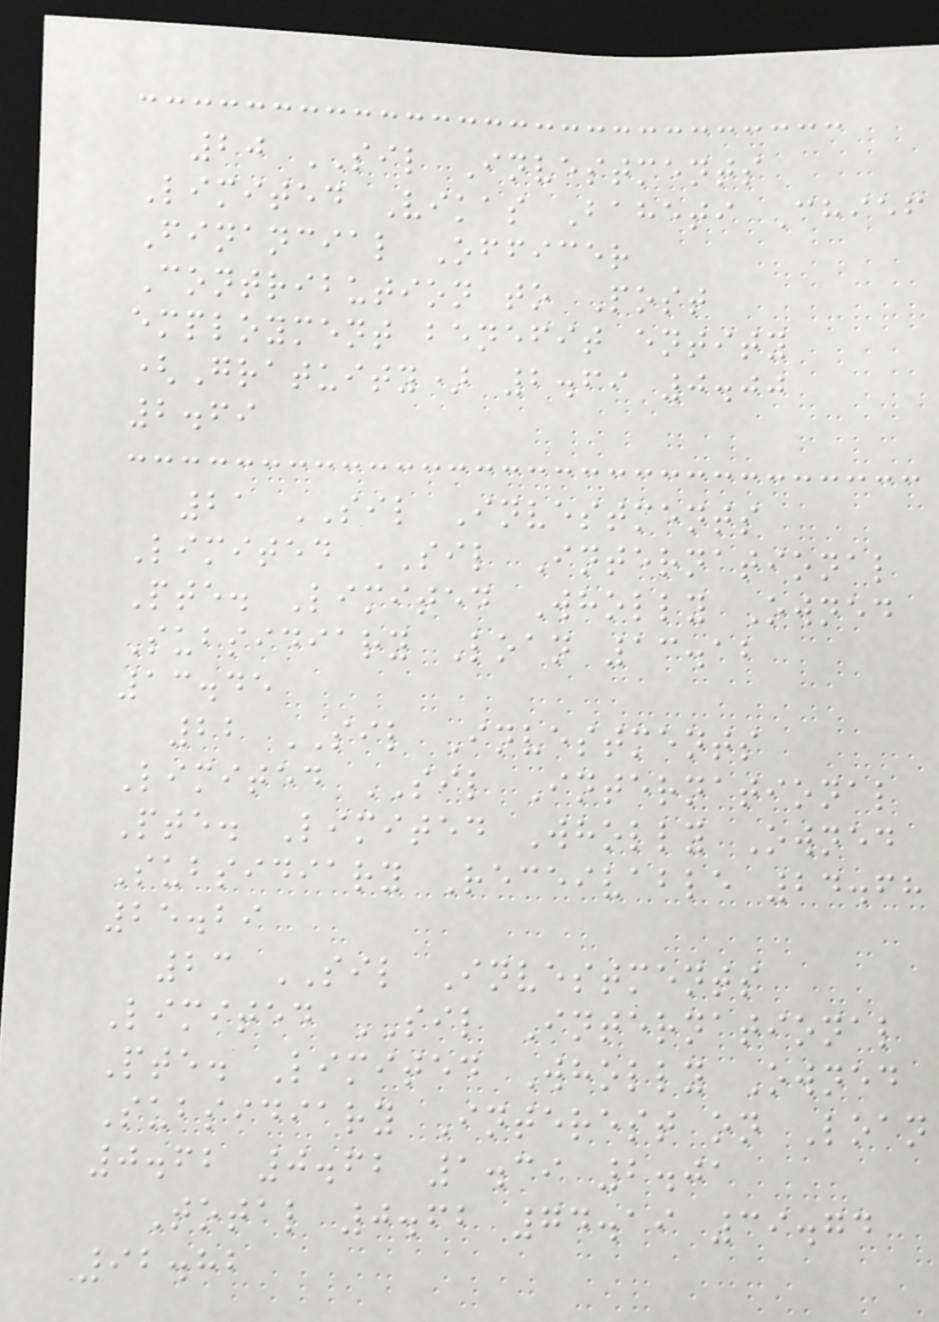20 SIL Investments
Limited Vikas Baheti Chief
Financial Officer
Contribution to Post
employment benefit entity
(Gratuity) 2.69 0.00
2.69
21 SIL Investments
Limited SIL International
Pte. Limited Wholly Owned
Subsidiary Loan 13.12
13.45
22 SIL Investments
Limited SIL International
Pte. Limited Wholly Owned
Subsidiary Receivable 24.68
25.29
23 SIL Investments
Limited SIL International
Pte. Limited Wholly Owned
Subsidiary Interest on Loan
0.62 0.62 1.39 2.01
Total 0.62 74.19 39.74
92.82
